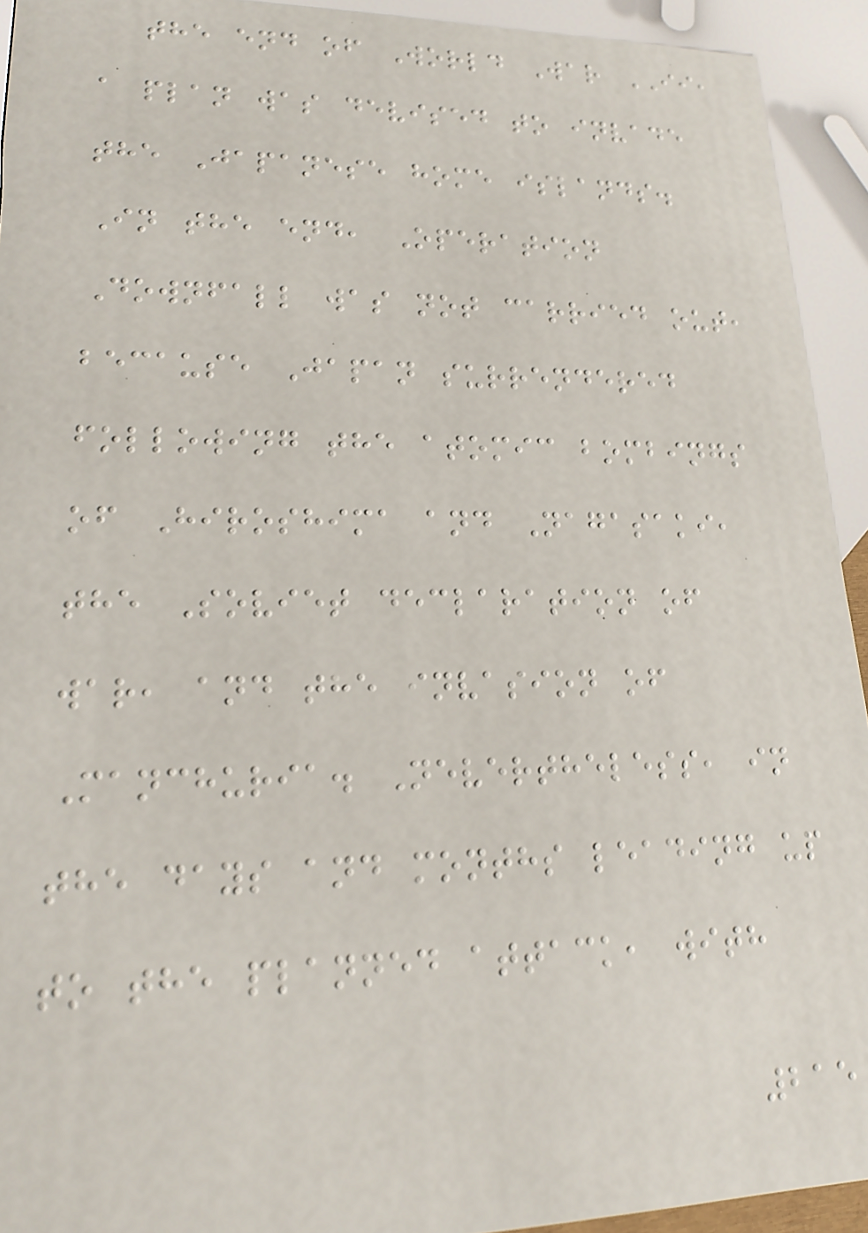the end of World War II,
a plan was devised to invade
the Japanese home islands.
In the end, Operation
Downfall was not carried out,
because Japan surrendered
following the atomic bombings
of Hiroshima and Nagasaki,
the Soviet declaration of
war, and the invasion of
Manchuria. Nevertheless, in
the days and months leading up
to the planned attack, with
215
